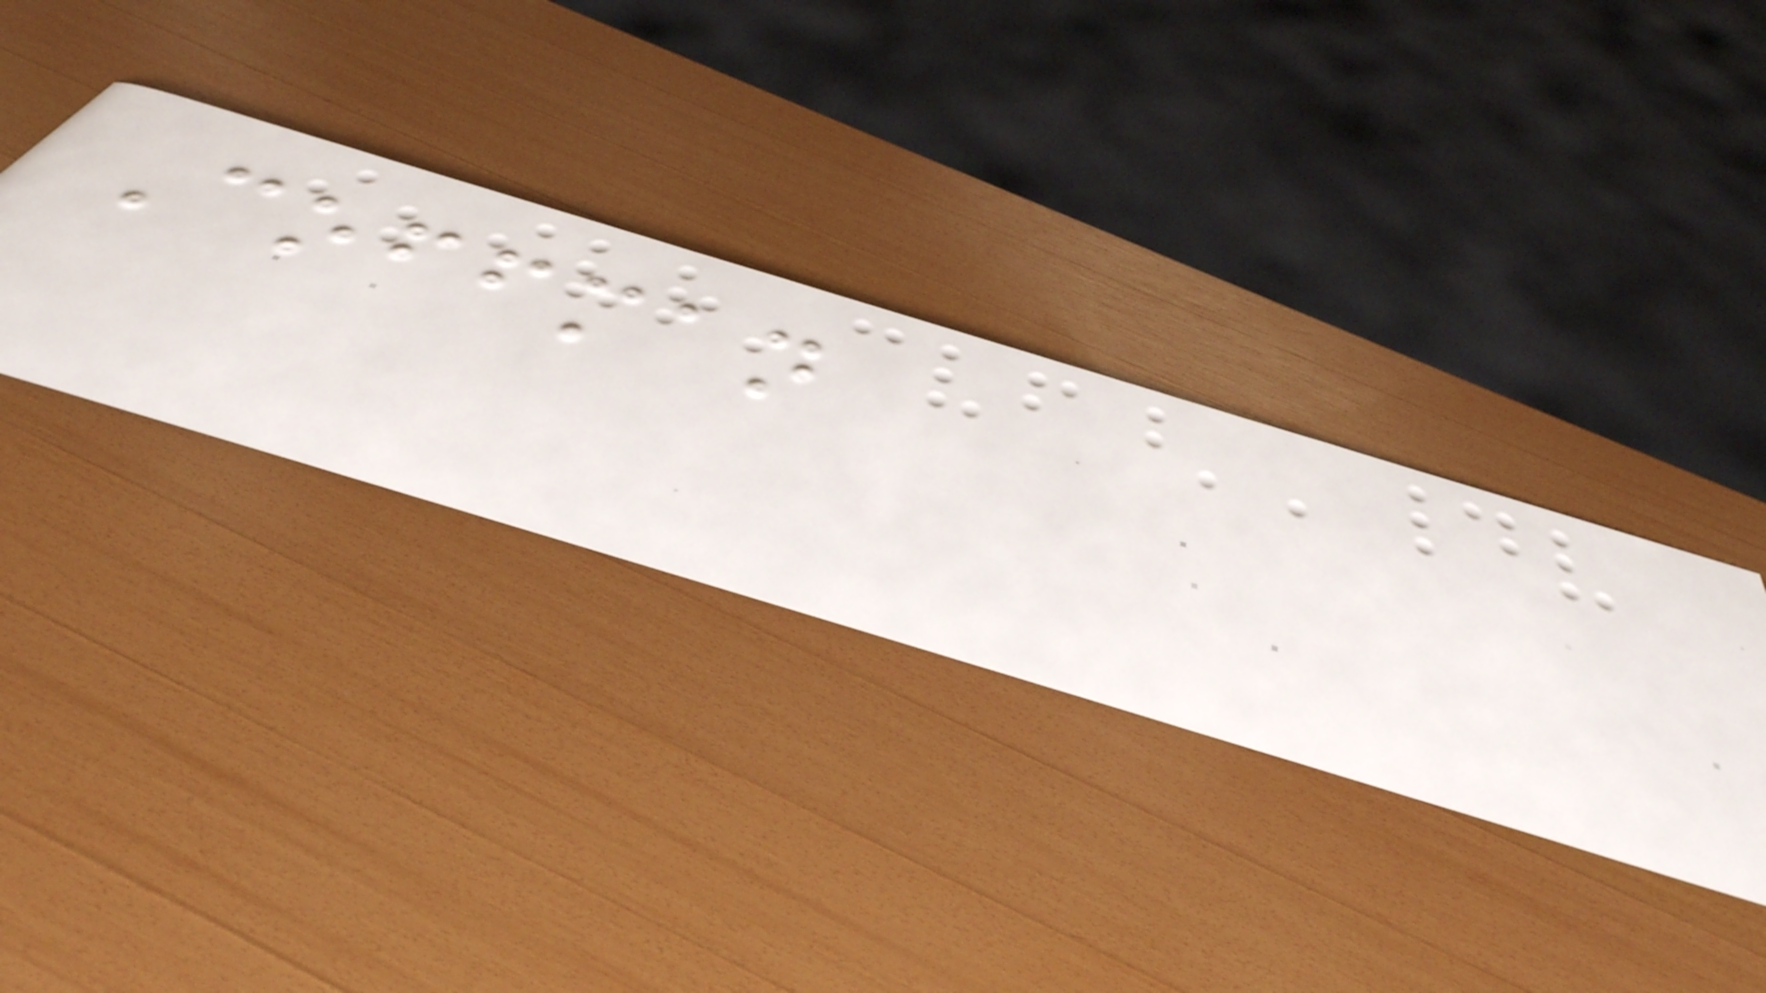Coffman
